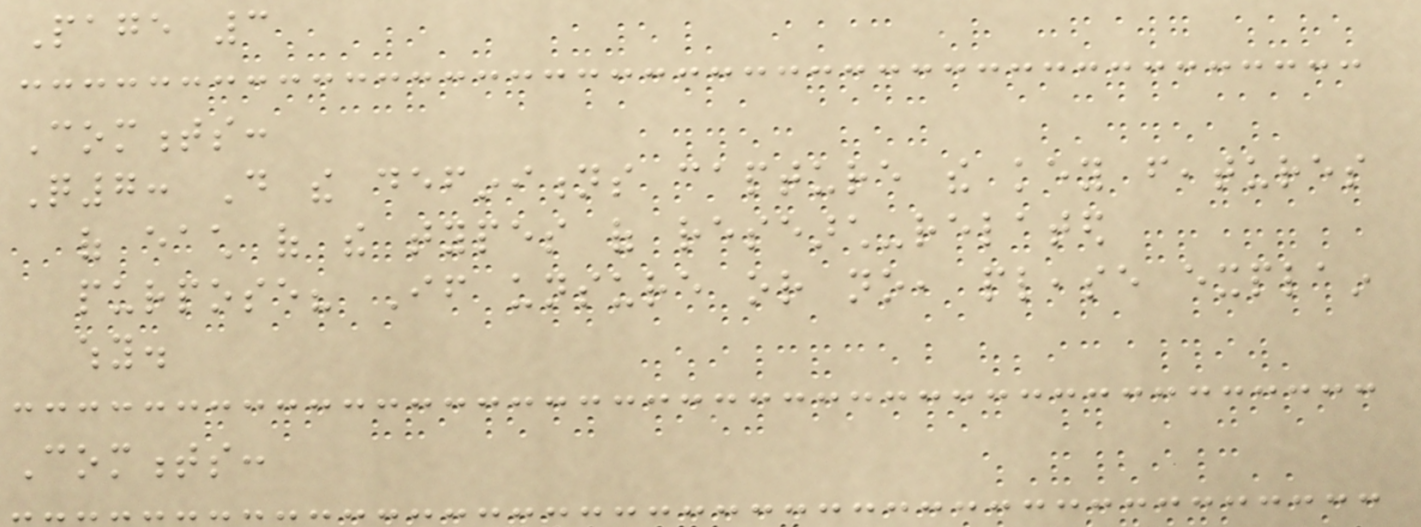Page 3
Comments:
Q7: Do the definitions capture the key features
of each of the types of research-related
purpose? If unsure or no, please explain
why.
Comments:
